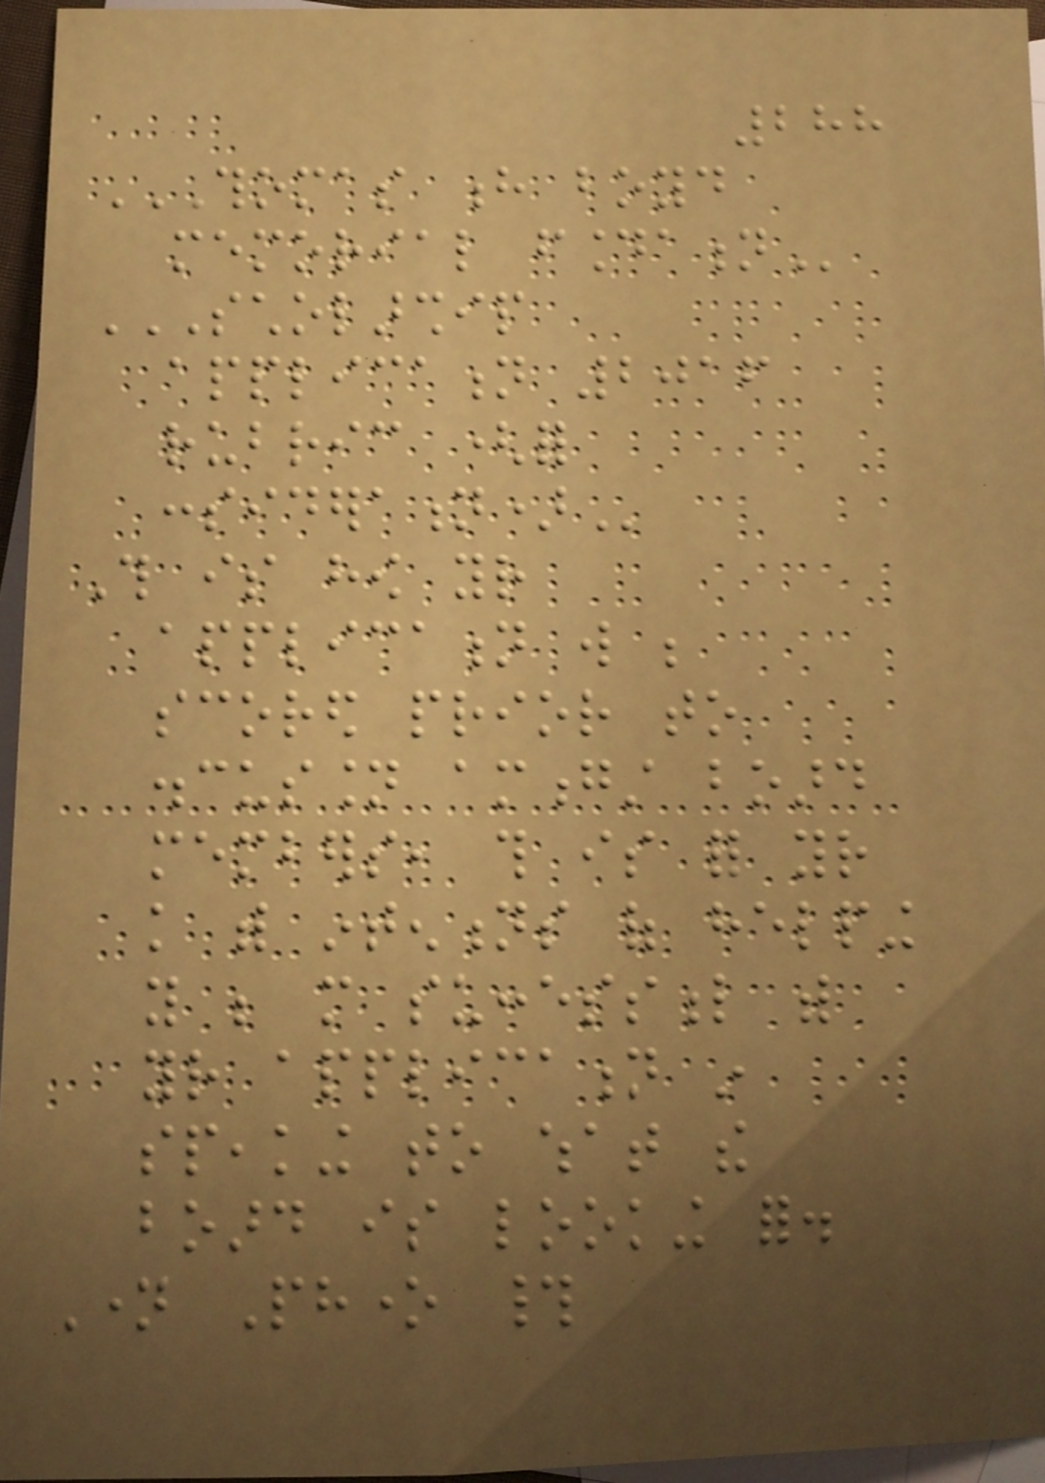288
THOMAS H BOYD
MEMORIAL FOUNDATION
SCHOLARSHIP
APPLICATION 2016
RUBRIC (FOR
CONSIDERATION)
This is how your
application will be
scored prior to
discussion amongst board
members, this is for your
knowledge with intentions of helping
you be more successful with
your application in
speaking to what the
board is looking for.
Name Phone #
